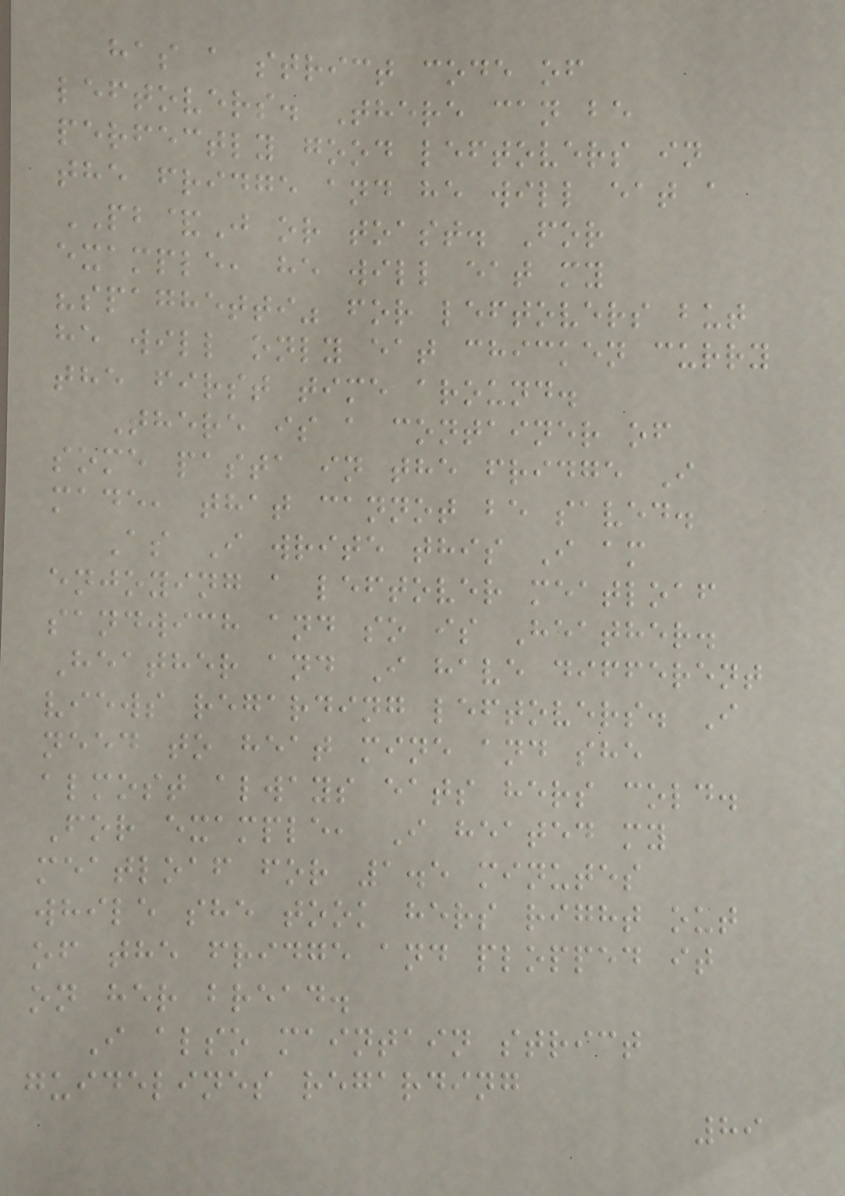has a strict code of
leftovers. There can be
perfectly good leftovers in
the fridge and he will eat a
PB&J or toast. For
example, he will eat my
"spaghetti" for leftovers but
he will only eat chicken curry
the first time around.
There is a container of
some pasta in the fridge I
made, that cannot be saved.
As I write this I am
enjoying a leftover meatloaf
sandwich and so is Heather.
Heather and I have different
views regarding leftovers. I
need to heat mine and she
almost always eats hers cold.
For example, I heated my
meatloaf for 1.5 minutes
while she took hers right out
of the fridge and plopped it
on her bread.
I also maintain strict
guidelines regarding
89
